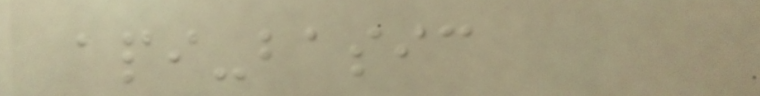api-basic
